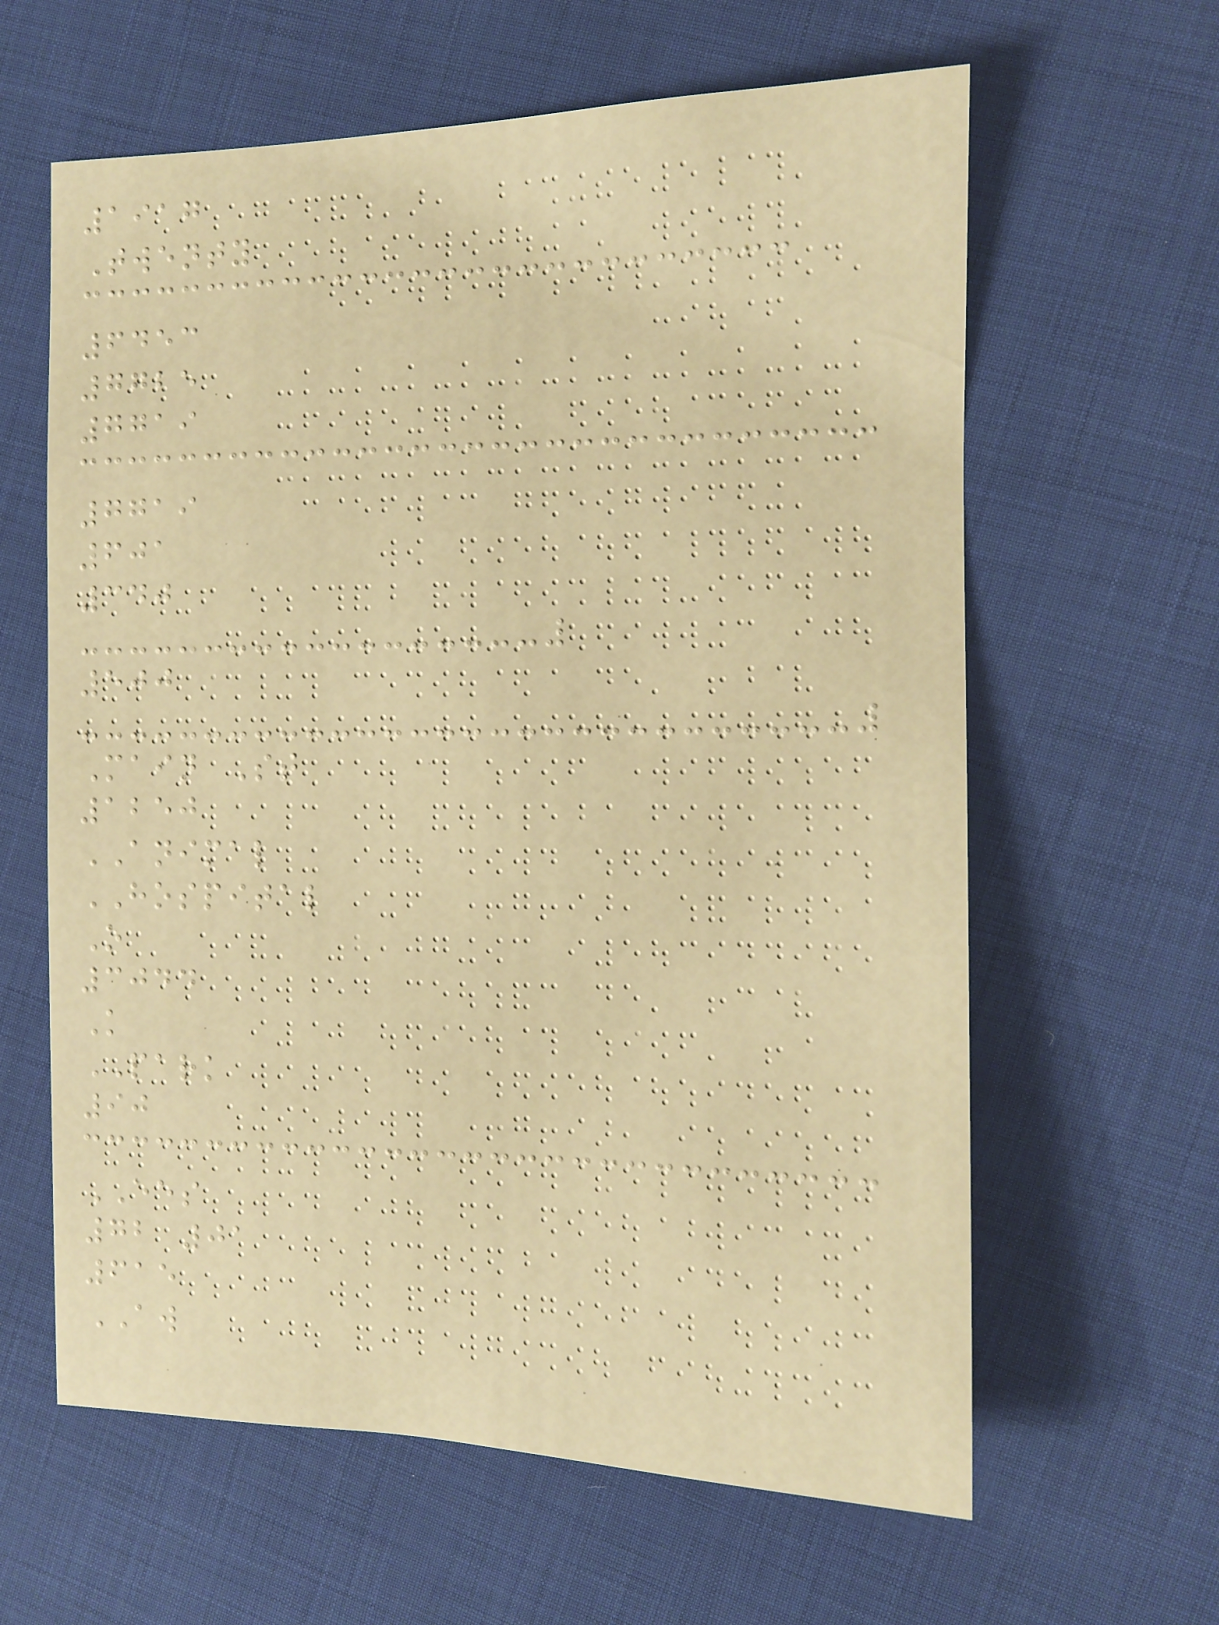1917
Twenty
6453
7725
7719
7719
601
340
500
Main St
1250
ANIMAL
HOSPITAL
O
3044
K
PARK
90
EES
72 01
615
AW
